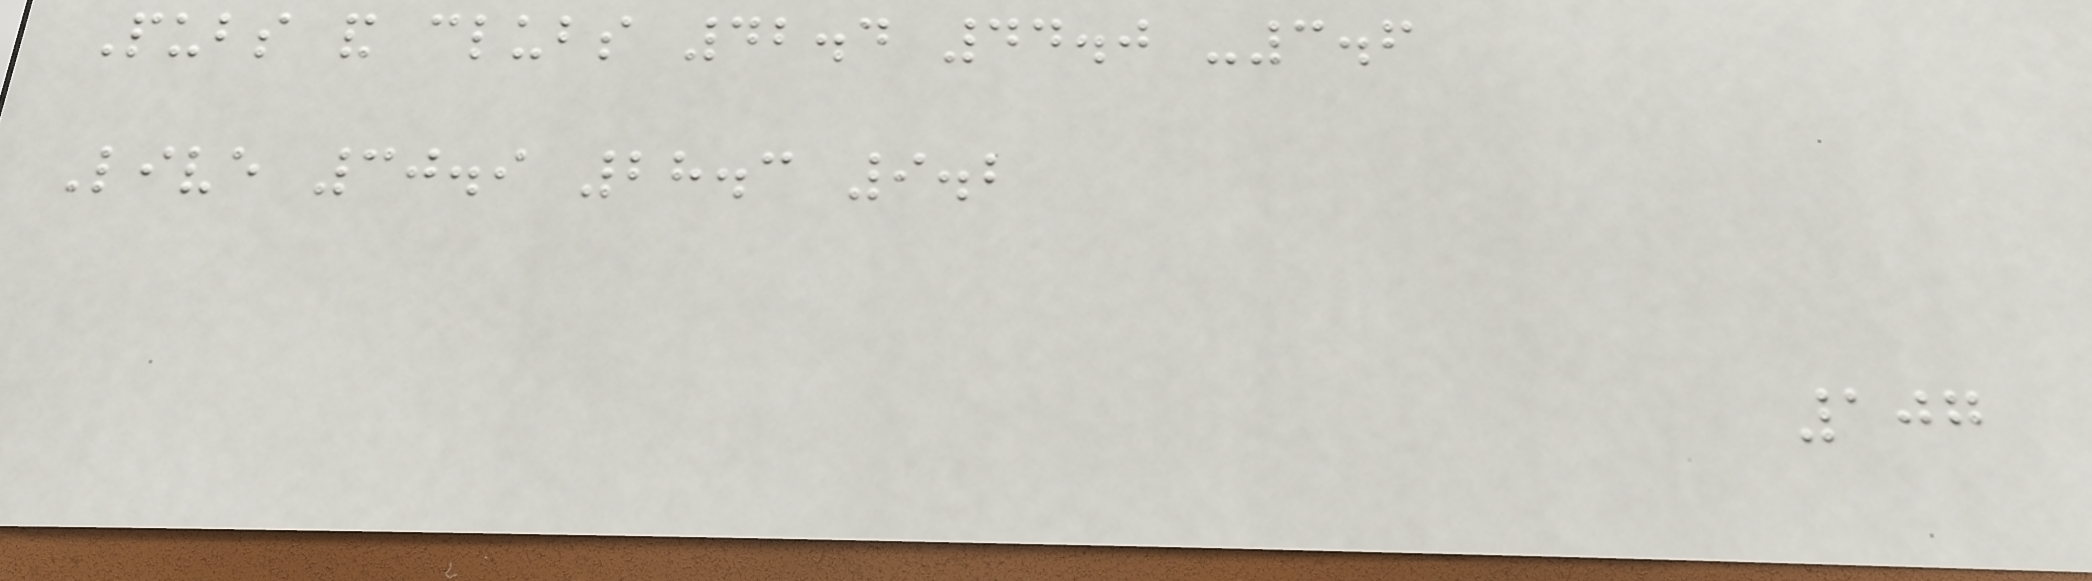Pubs and clubs 42.4 44.0 -3.6
Live 30.9 28.3 9.2
107
